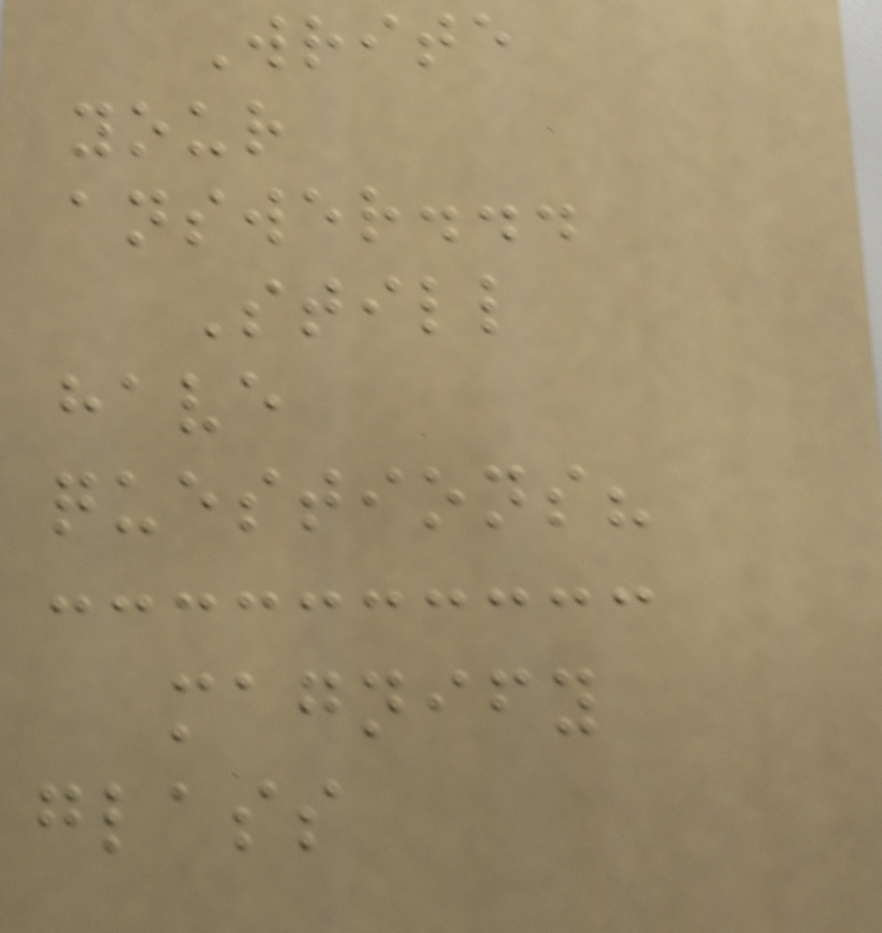Write
your
answer...
Still
have
questions?
magnify
glass
